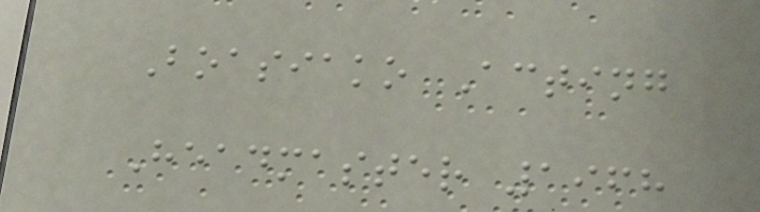Boasiako Acting
Headmaster 1968
